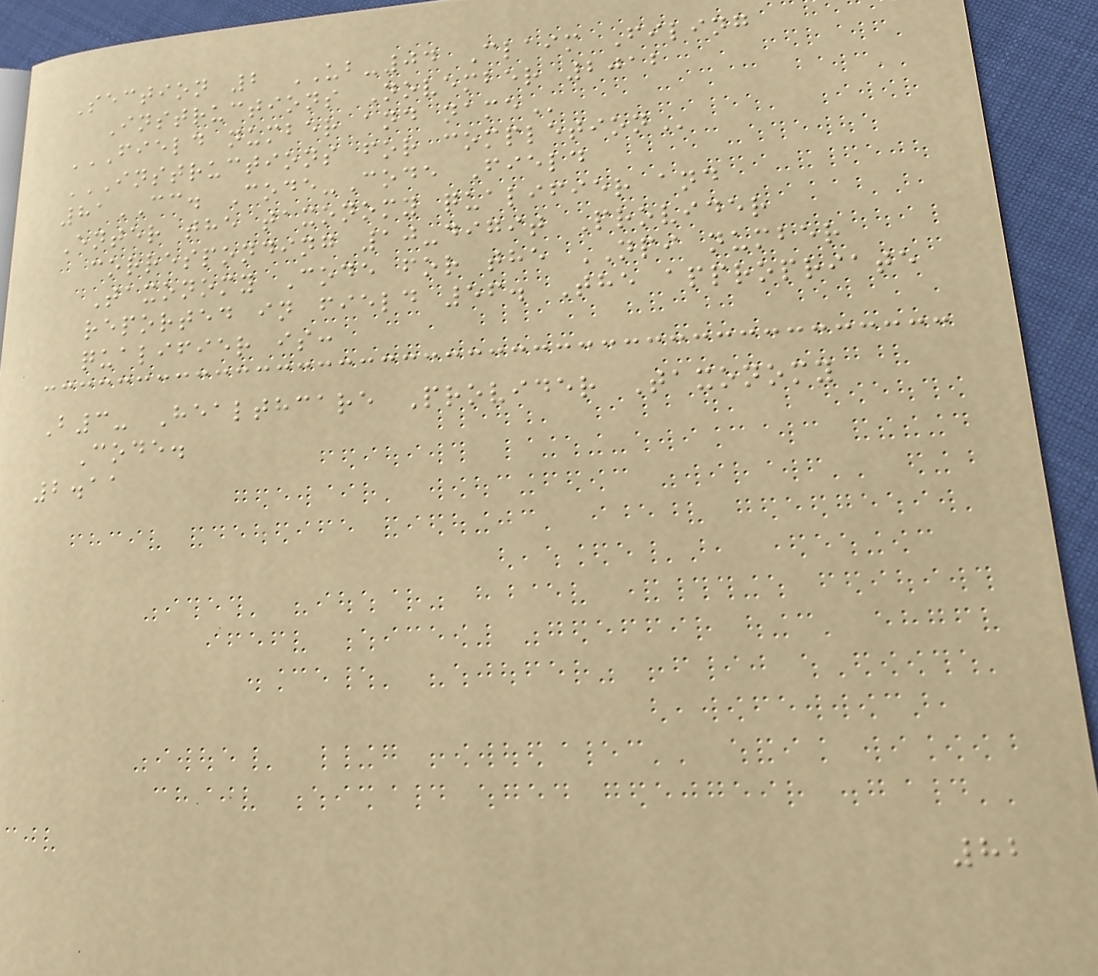Section 2 UB-04 Claim Filing
Instructions November 2012
FIELD NUMBER AND NAME
INSTRUCTIONS FOR COMPLETION
81CC. Code-Code Field
Enter the taxonomy qualifier and
corresponding 10-digit Provider
Taxonomy Code for the NPI number
reported in field 56. The appropriate
qualifier is:
B3- Healthcare Provider Taxonomy
Code.
2.11
82
